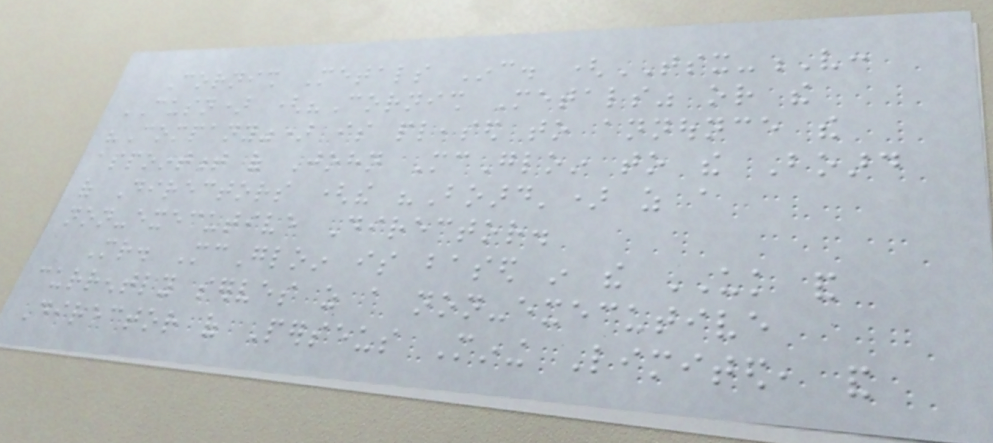Cornish Metals Inc. (TSX-V:
CUSN) ("Cornish Metals" or the
"Company") is pleased to announce the
appointment of John McGloin to the Board
of Directors (the "Board') as a
non-executive Director.
Mr. McGloin is based in the UK and
currently serves as a non-executive
Director of Perseus Mining Limited, and
